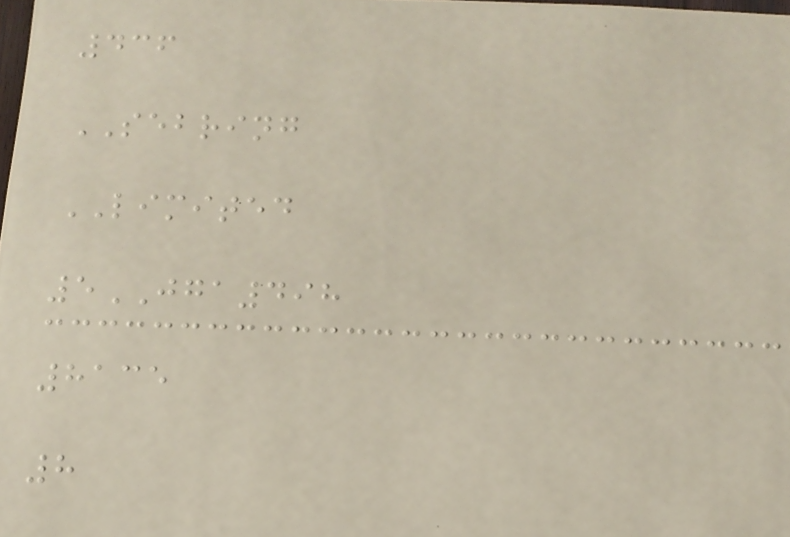436
SEBRING
LIMITED
5JGA498
8135
8
